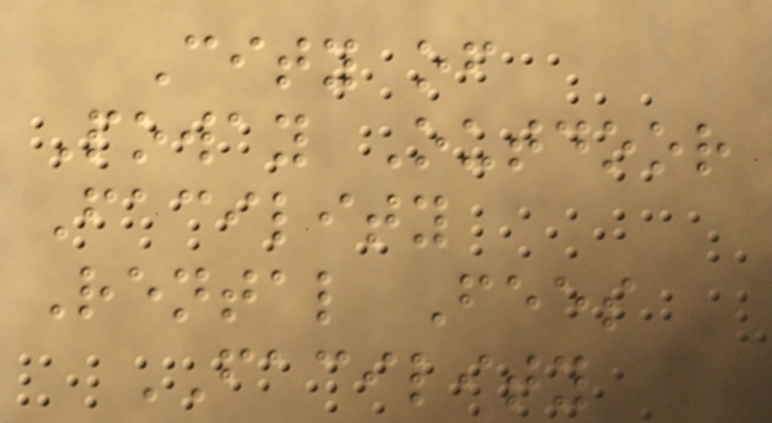City of
Poway Outdoor
Facility
Rental Fees
FACILITY
